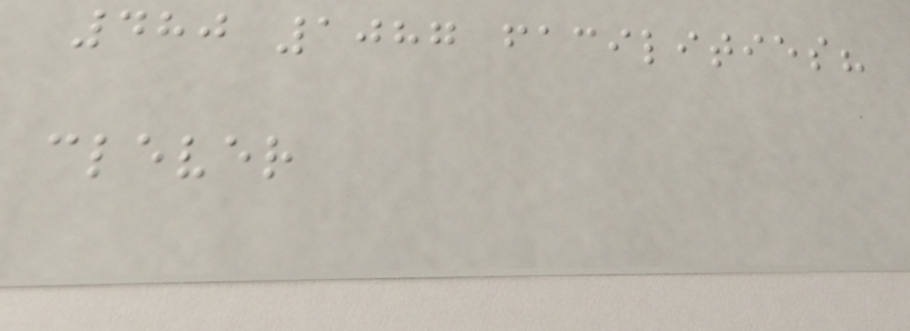480 1087 facilities?
clever
